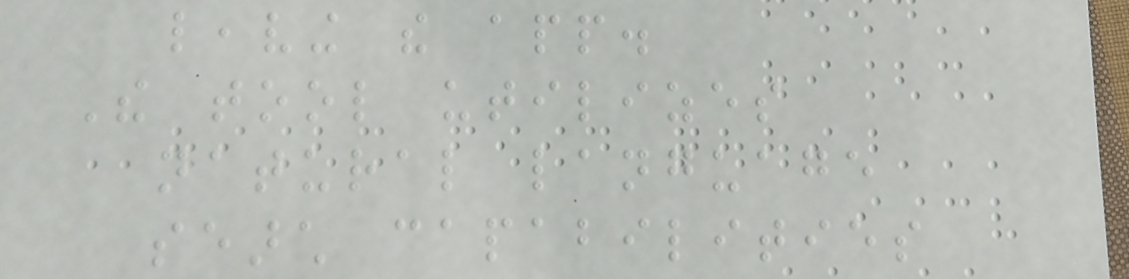leaving the app.
The tool utilizes
natural language
search capabilities
